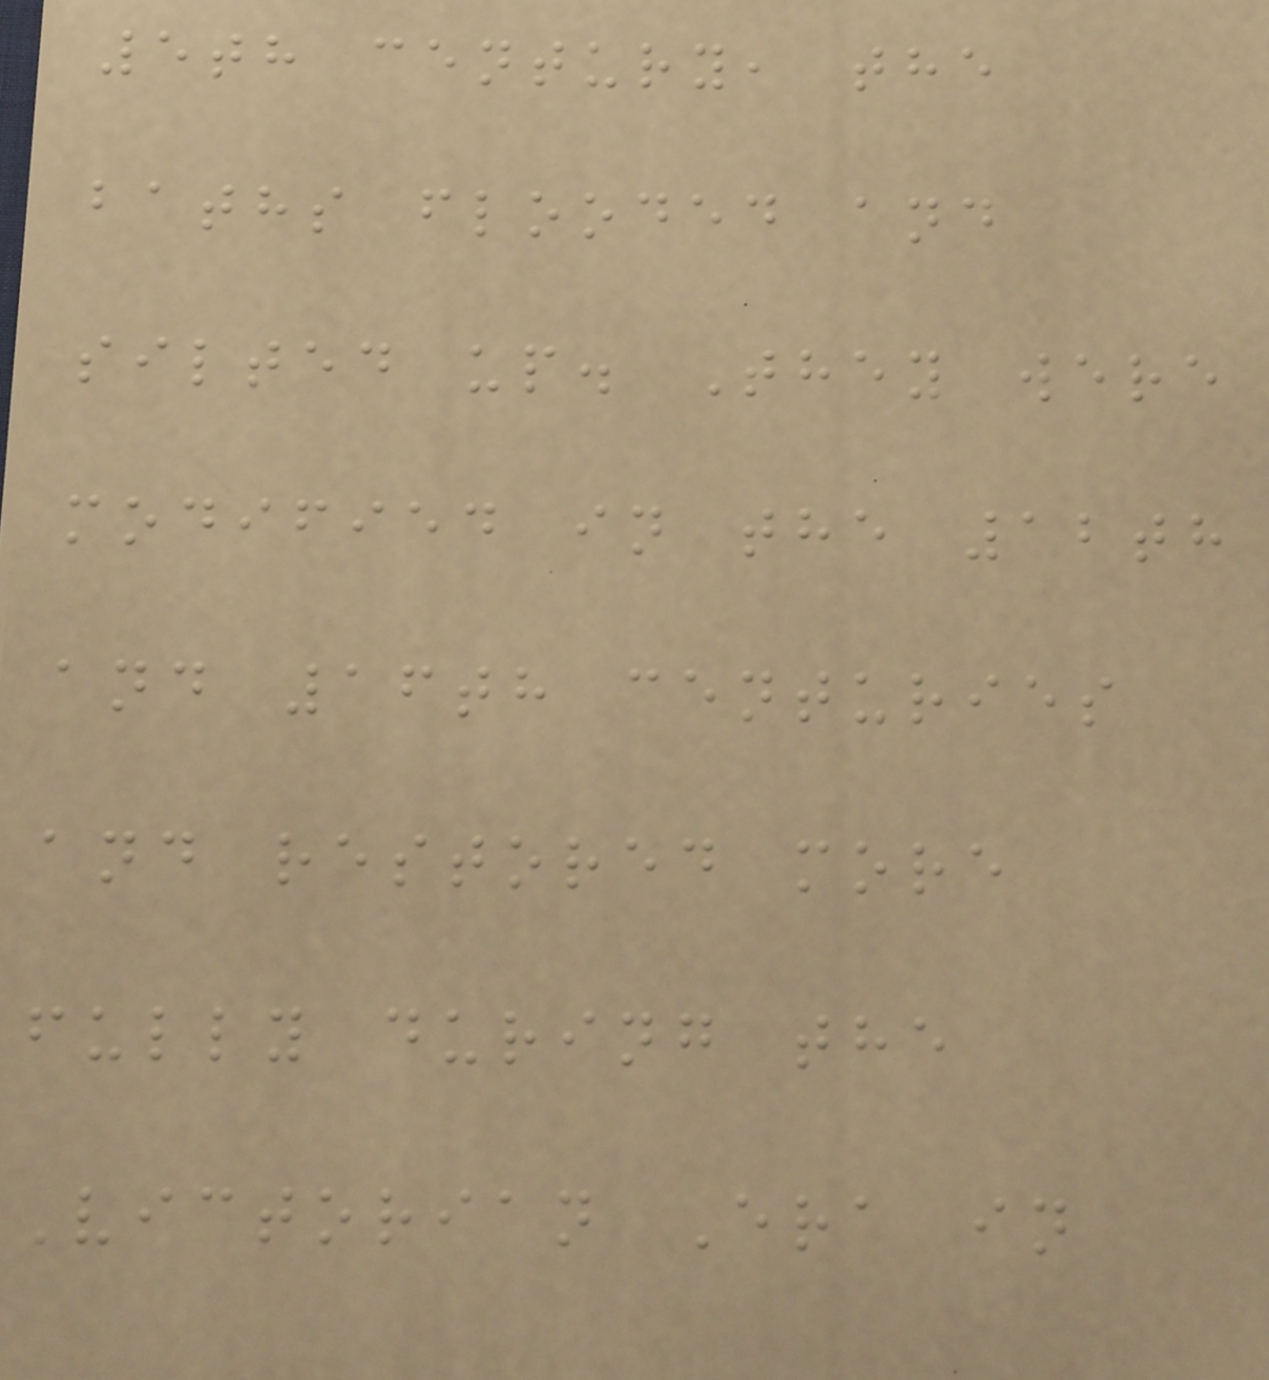5th century, the
baths flooded and
silted up. They were
modified in the 12th
and 16th centuries
and restored more
fully during the
Victorian Era in
